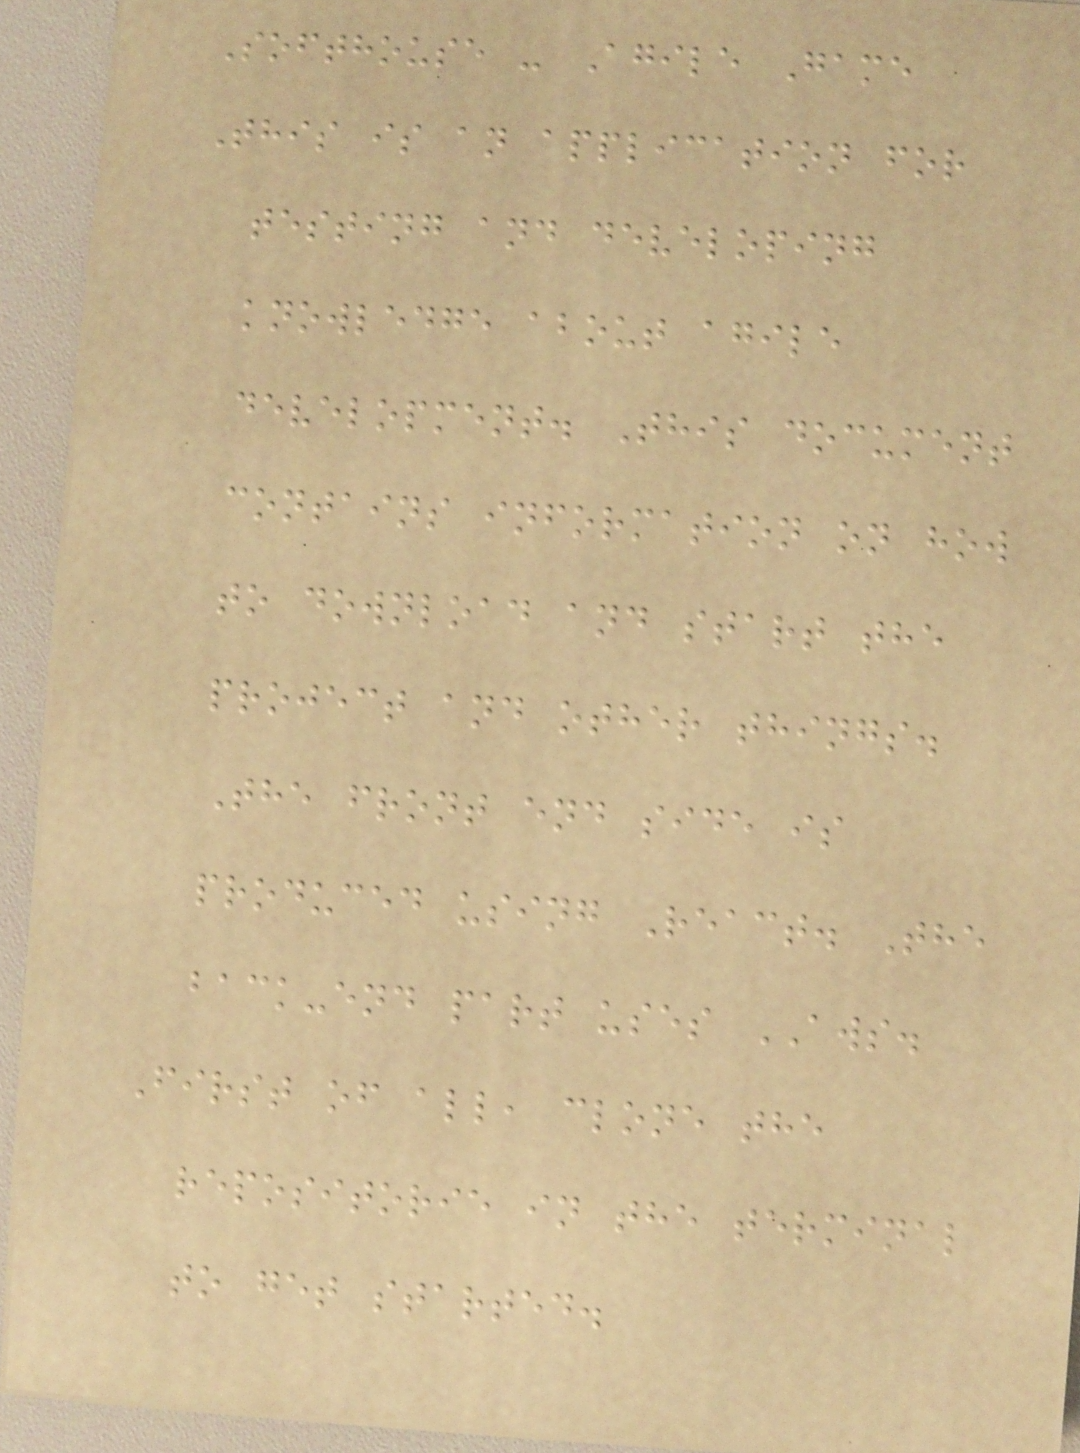Softhouse - Agile Game
This is an application for
testing and developing
knowledge about agile
development. This document
contains information on how
to download and start the
project and other things.
The front end side is
produced using React. The
back-end part uses AWS.
First of all, clone the
repositorie in the terminal
to get started.
